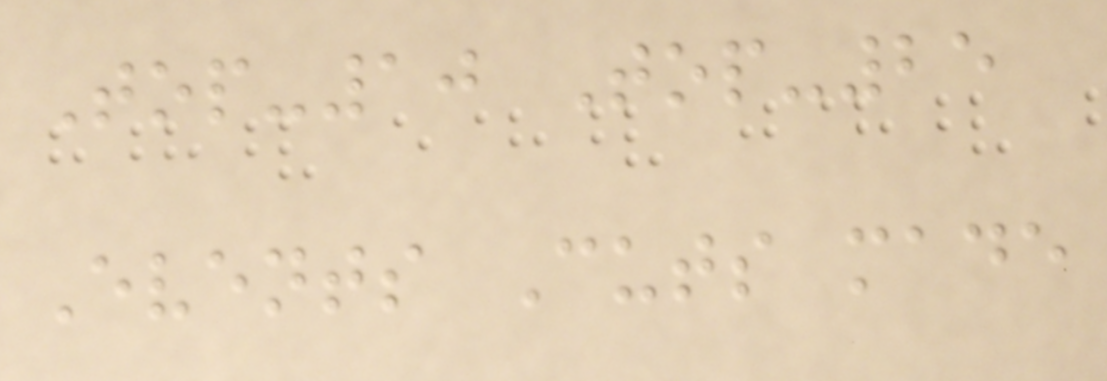Top-10 Top-25
Events Cuts made
